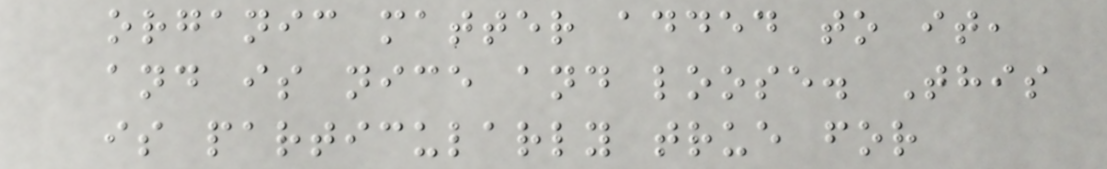organic matter added to it,
and is nice and loose. This
is particularly true for
